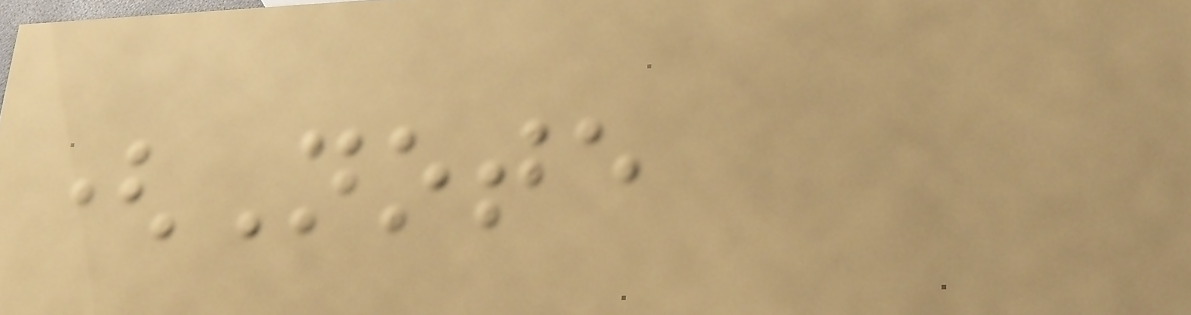(Note
